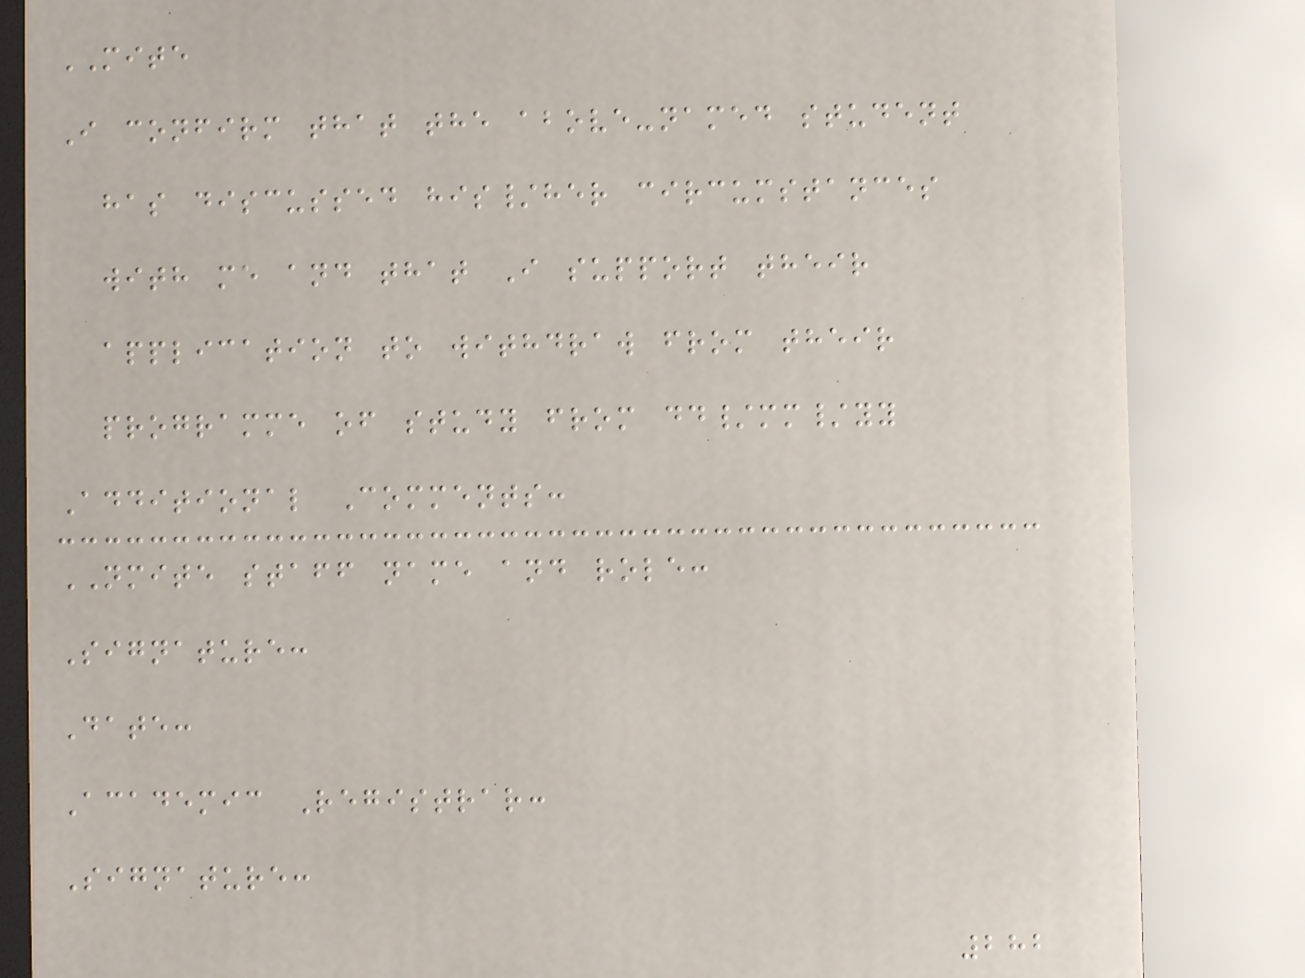MITE
I confirm that the above-named student
has discussed his/her circumstances
with me and that I support their
application to withdraw from their
programme of study from dd/mm/yy
Additional Comments:
NMITE staff name and role:
Signature:
Date:
Academic Registrar:
Signature:
282
